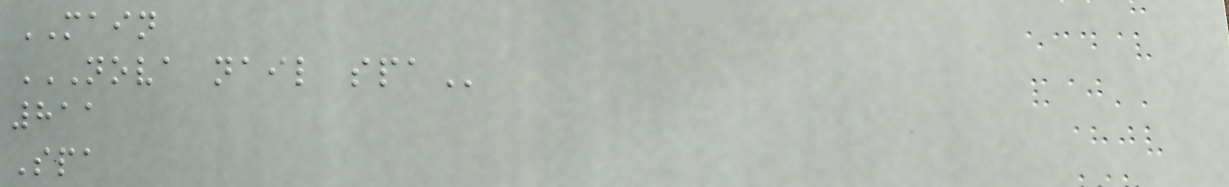MAIN
NOVA NAIL SPA
811
Spa
